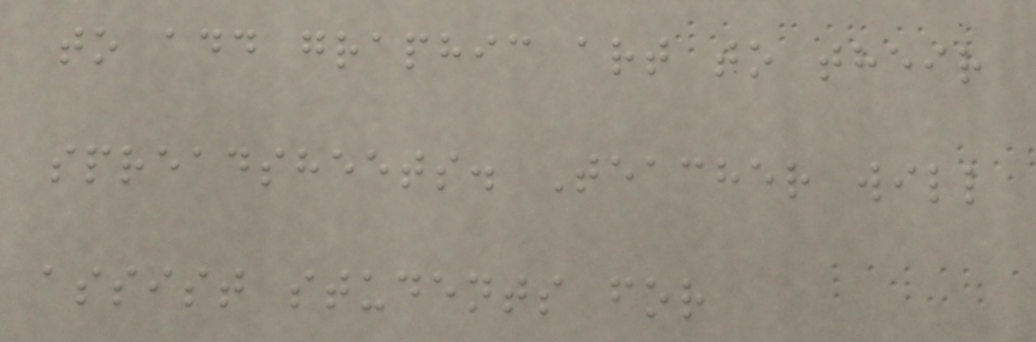to add graphic art to their
spreadsheets. Teacher will
assist students for
